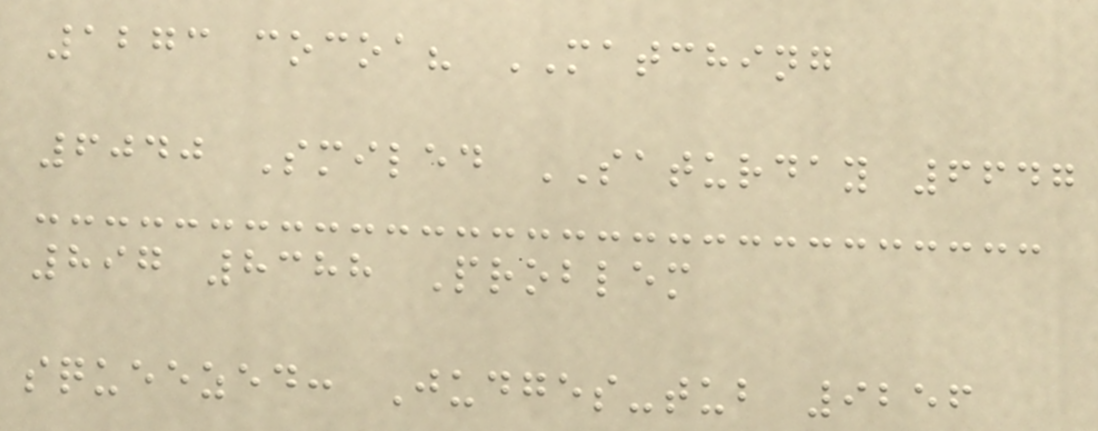1273 cocoa? MATCHING
6040 Smiled SATURDAY 6647
897 8388 Problem
squeezed: Judges-tub 9256
